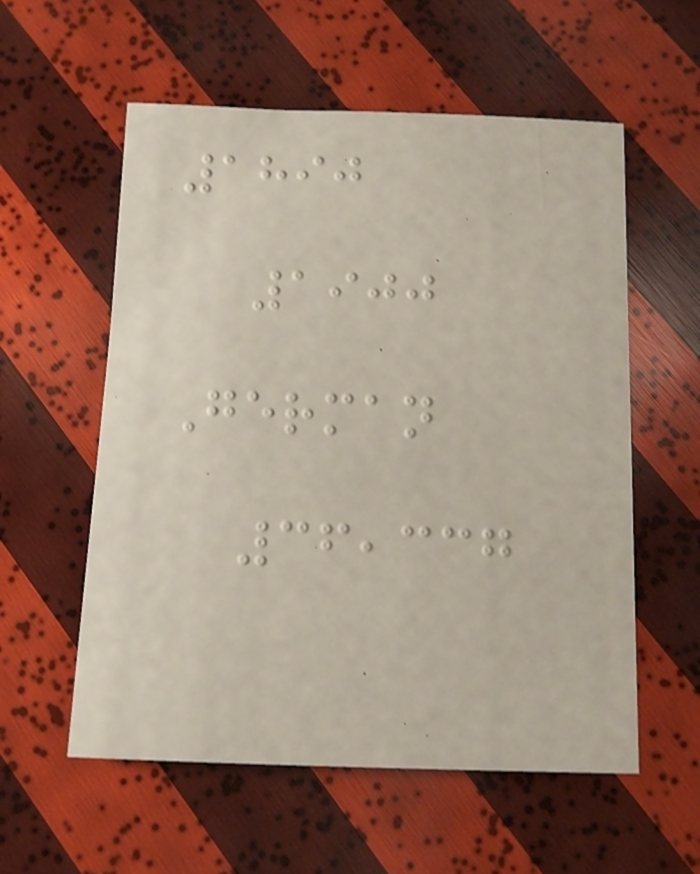1890
1900
German
36,337
